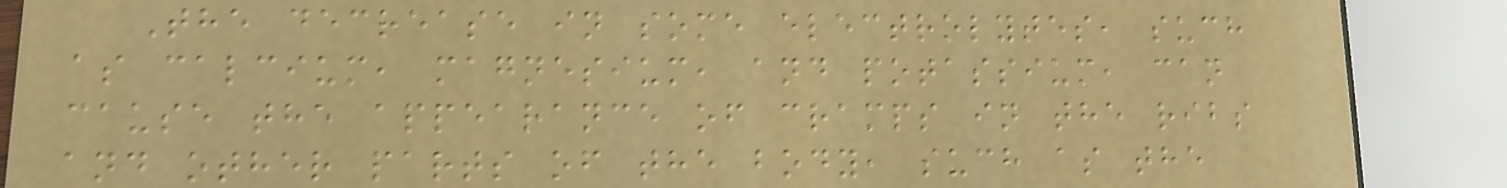The decrease in some electrolytes, such
as calcium, magnesium, and potassium, can
cause the appearance of cramps in the ribs
and other parts of the body, such as the
